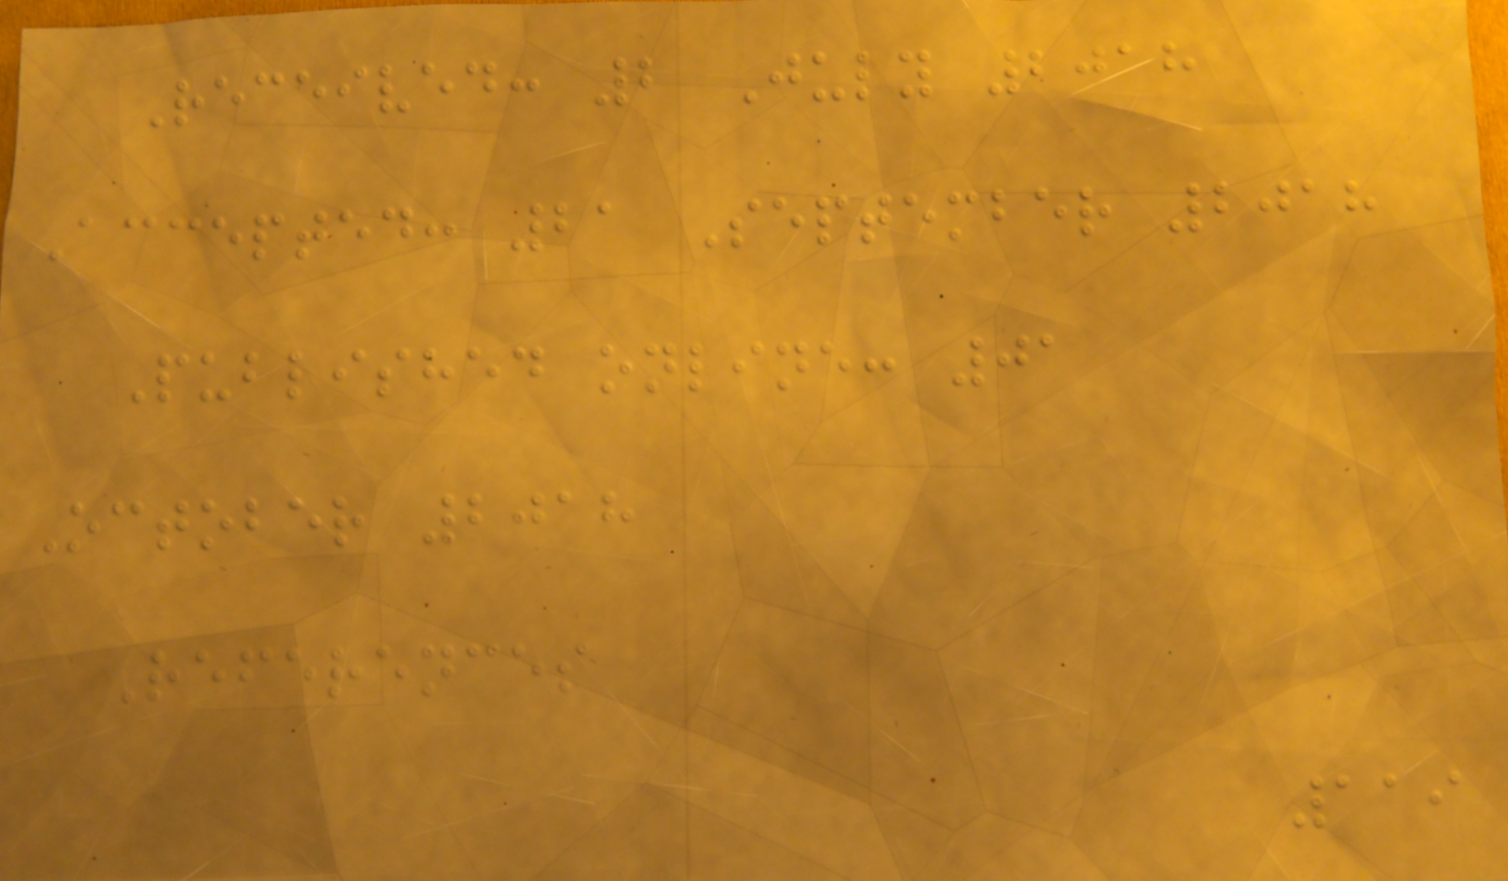Received: 2 July 2018
Accepted: 21 September 2018
Published online: 01
October 2018
References
119
